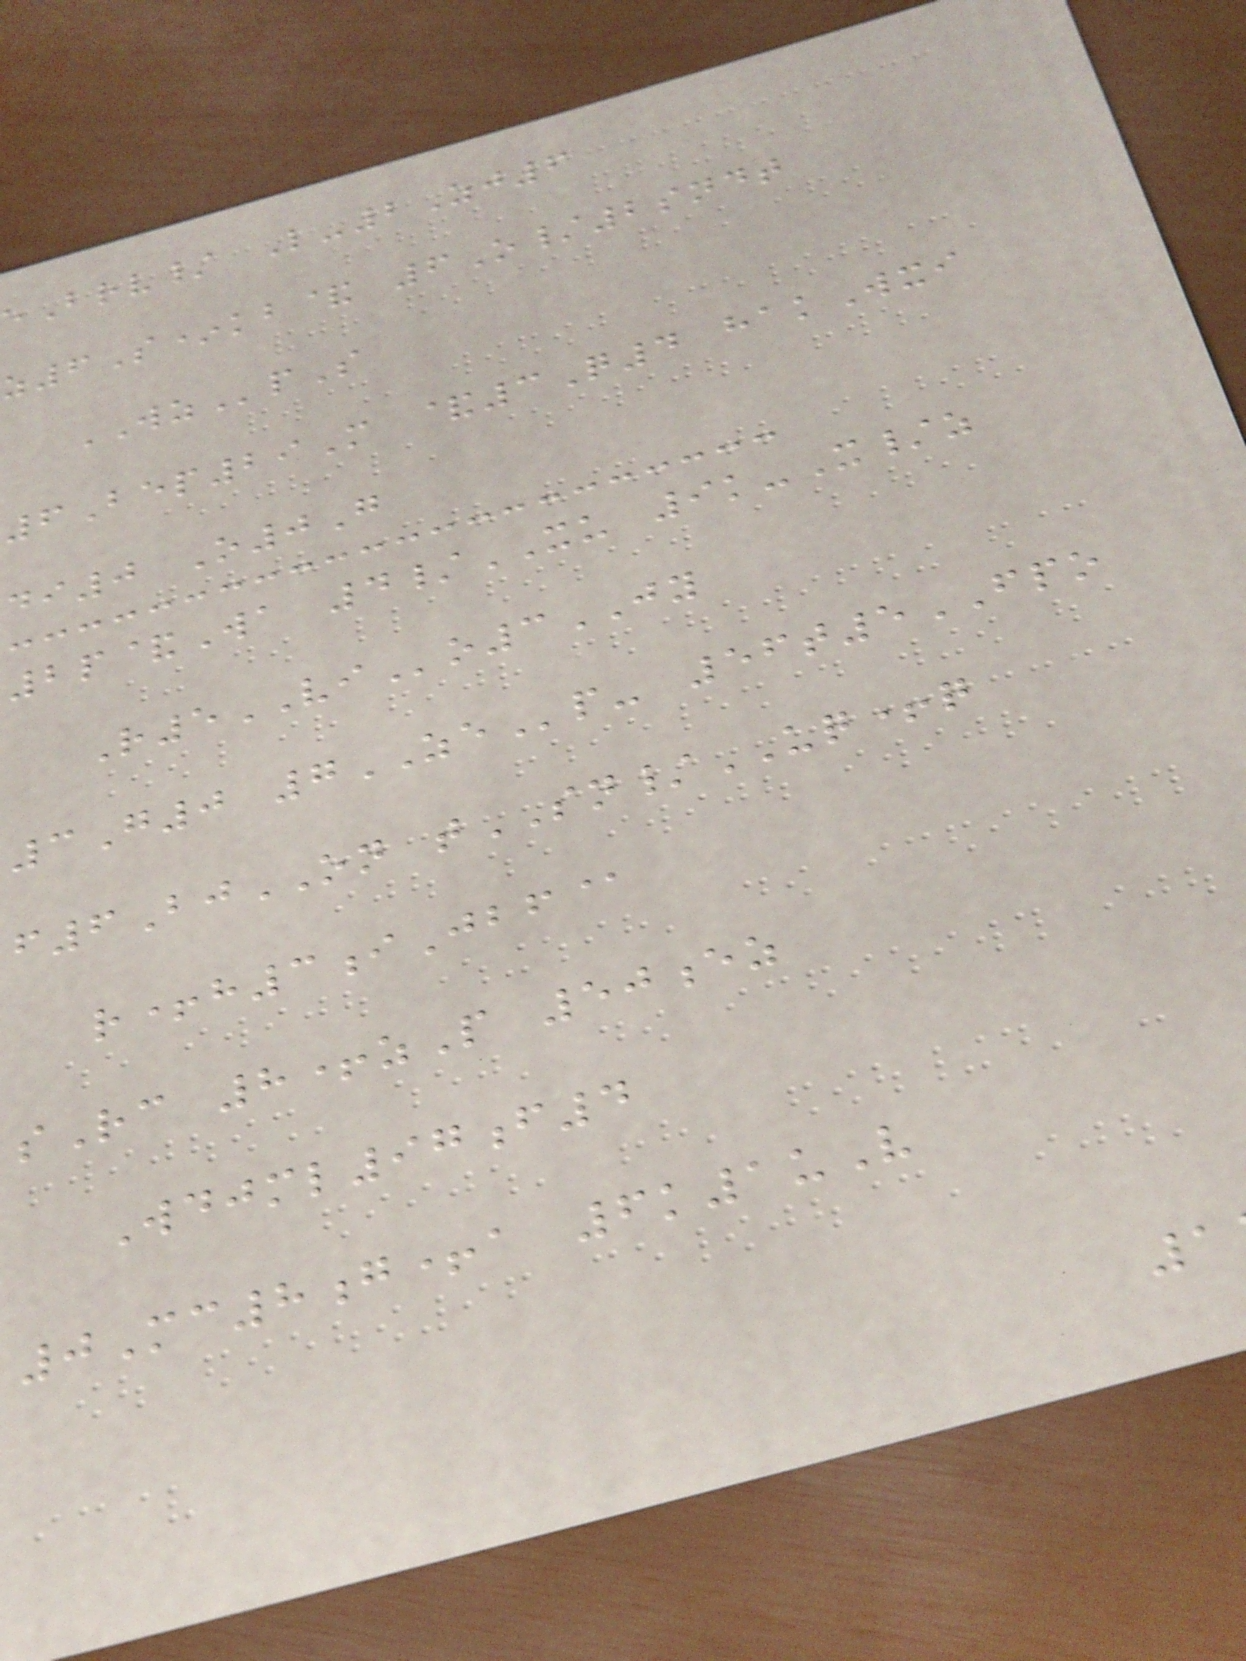eBrv/ L-2Zj6
z6S*kb& 6O/2sndt
WZpS
6Bep29M &3Q4 hakWxi
di0 O0G
2p&Wa 4/XU 9k-X/z
R5VIo3JY
3G0 7ZEp- 56t5FPO
f6BjON tSN/UQ+q
r+h3iJbf@
sRc 8+zP 50ez
Wdjml97f4
0Mc8g+a 6k1uV
